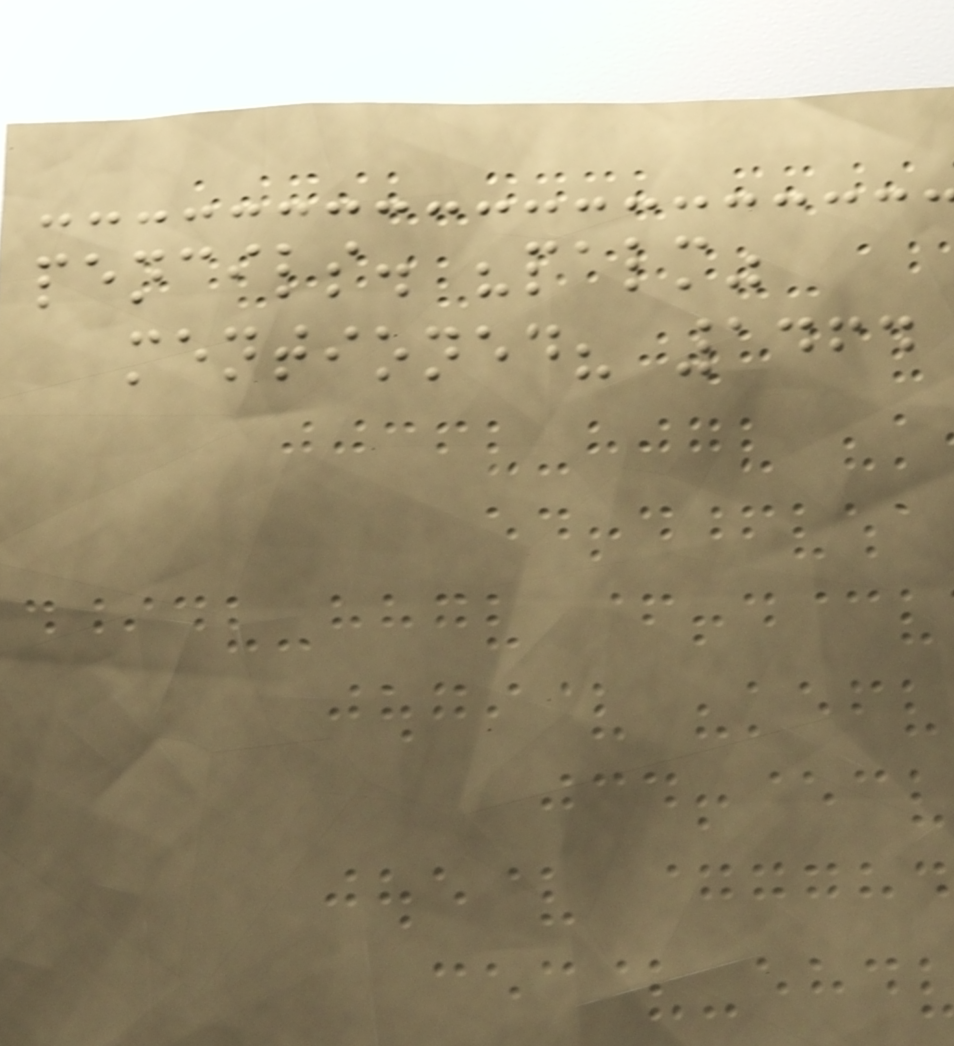pencils. "palm"
mentioned? 1464
